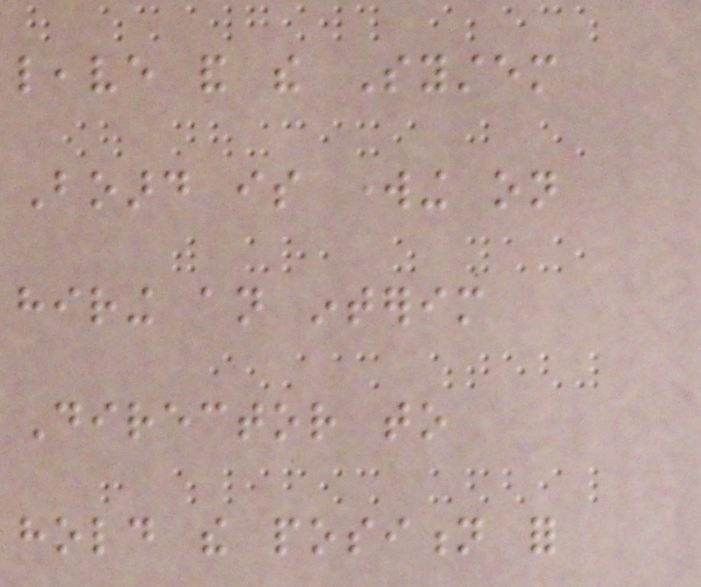leave and the System
Board is working on
hiring an interim
Director to
hold the position for
